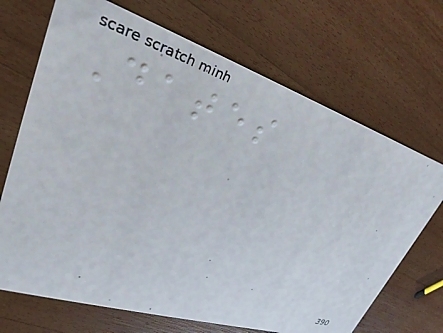Dates
